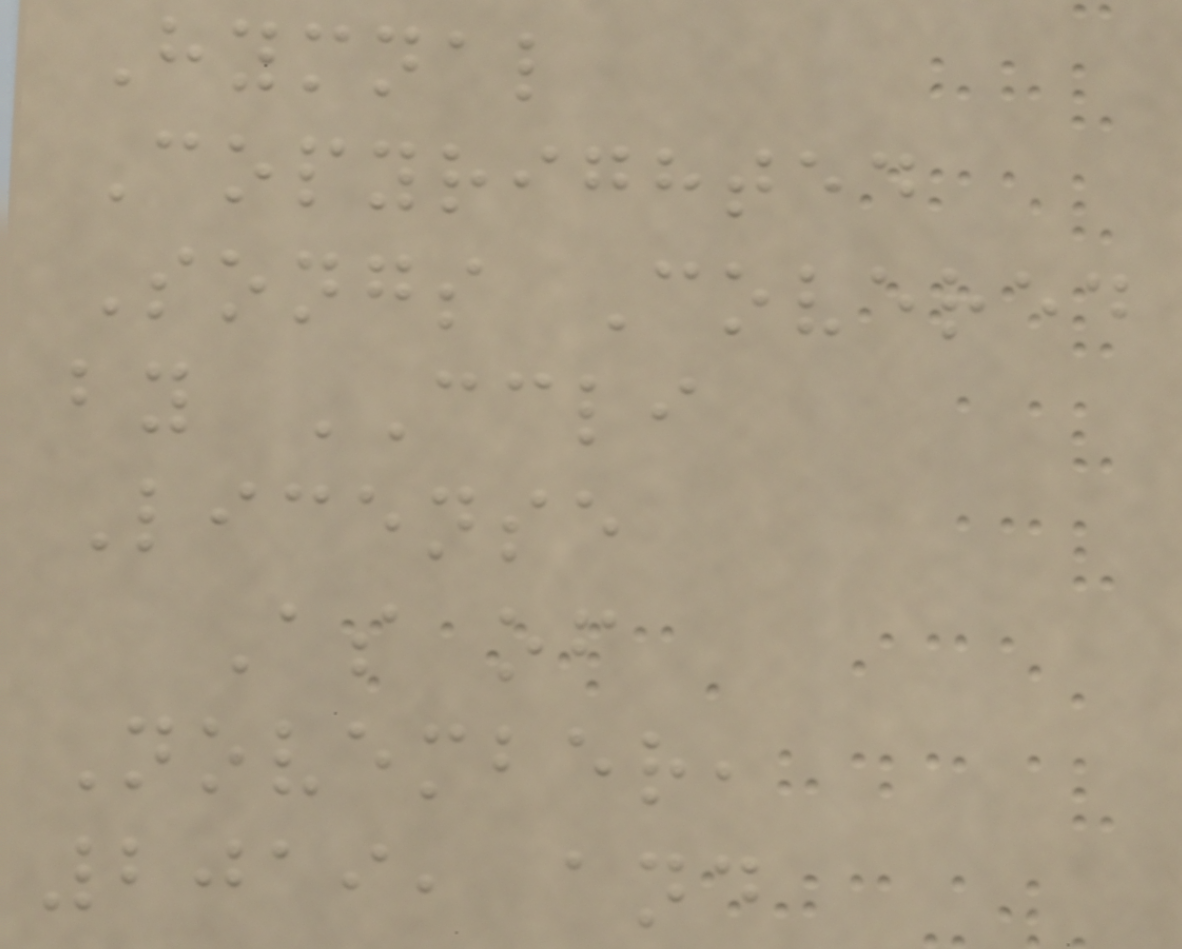Hymnal
Copyrighted
Songs Covered
by CCLI
License
As of
November,
2019, and
